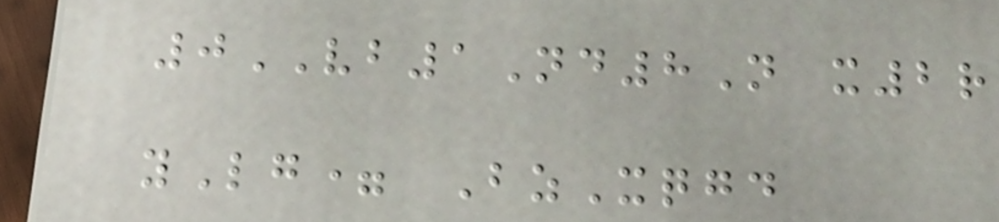0VB1Nd8N x2r
yLg= BzXqgd
